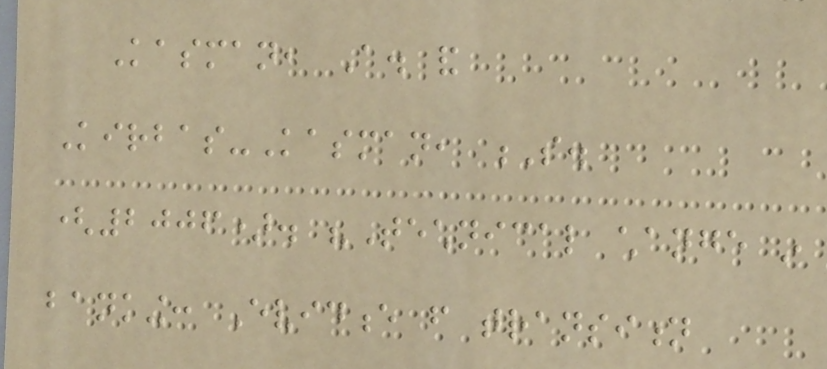Kasman, A. and
Kirbas-Kasman, S.
(2006). "Technical change in
banking: Evidence from transition
